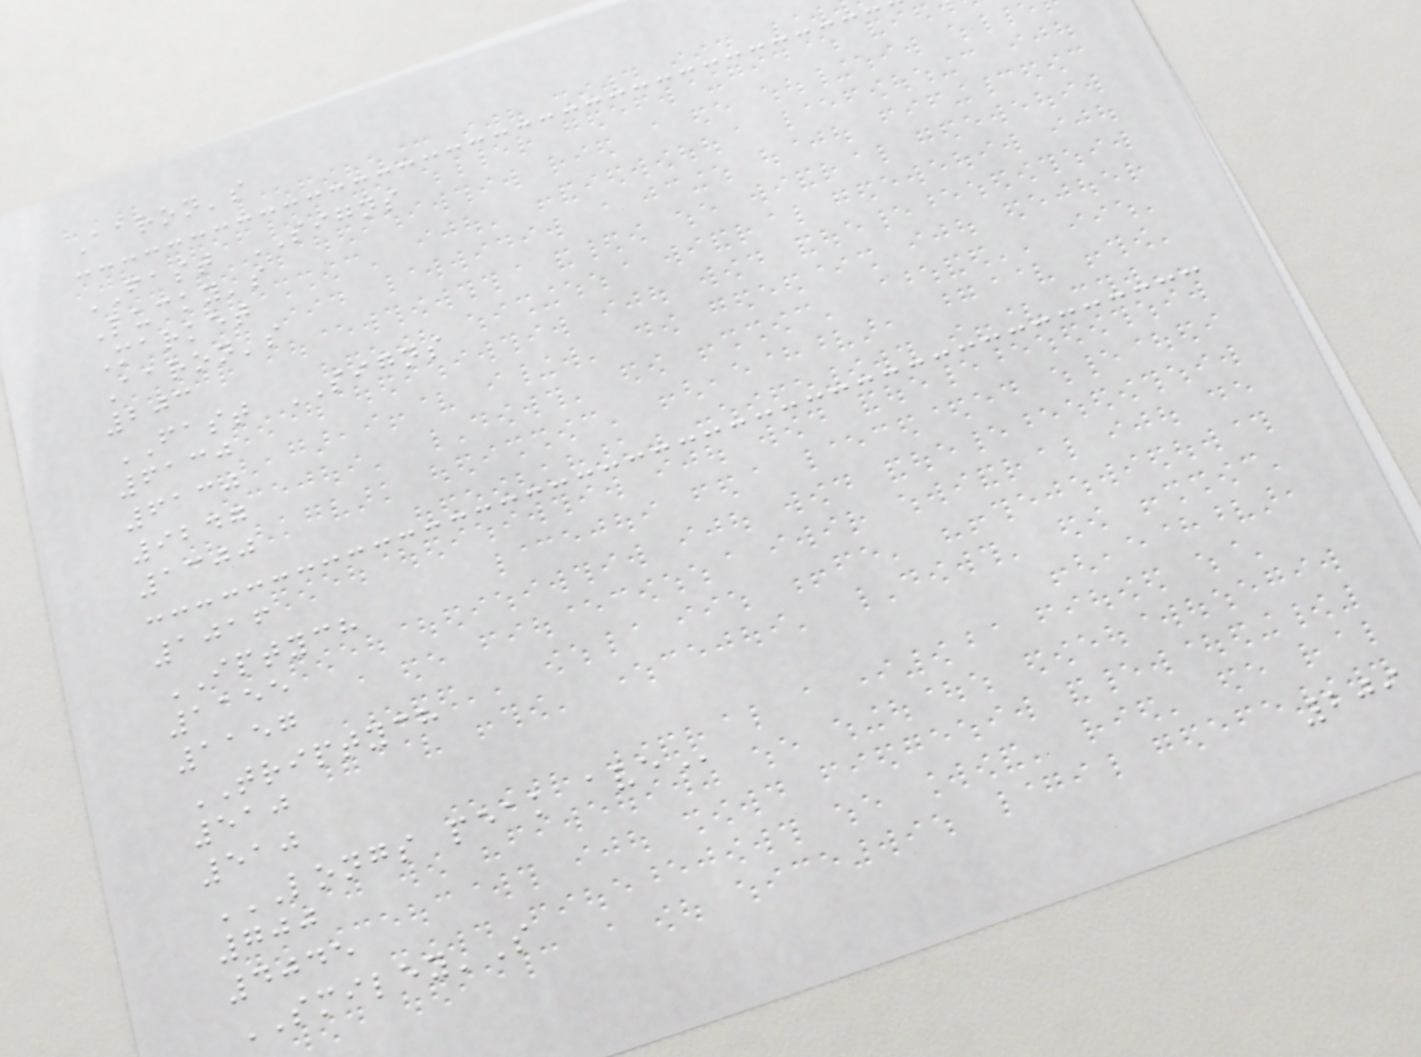Aaron's
FAST SIGNS
Lucky's
Market
Aaron's
203
FAST SIGNS
6130
6130
9247
1300
1016
IPTYCH
1155
1157
TRIPTYCH
510
510
LONGS PEAK AVE
700
4045
SMILEY'S
209
